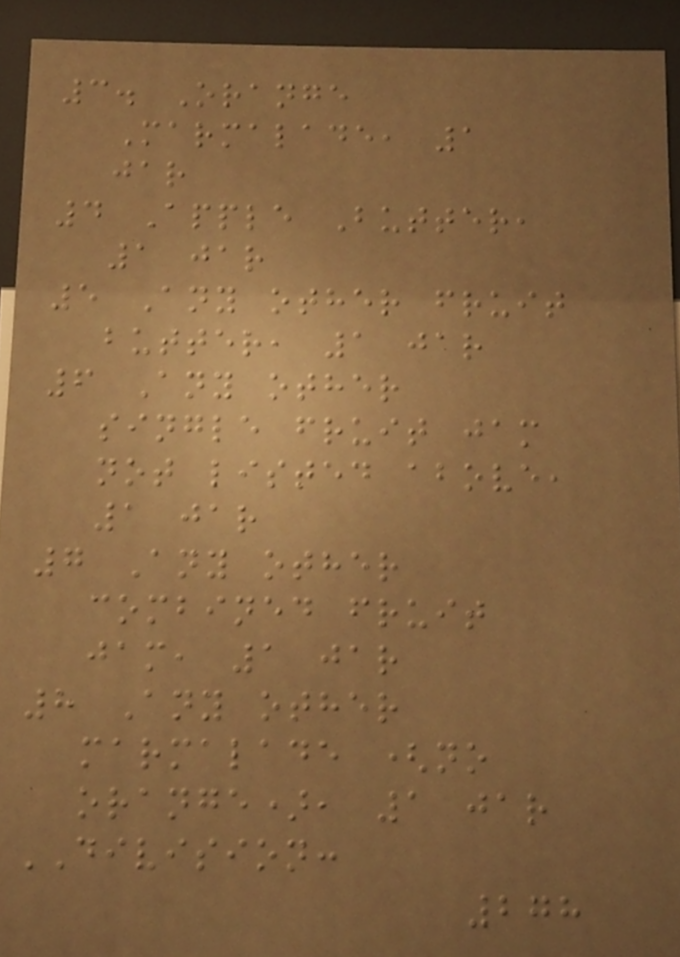3. Orange
Marmalade, 1
jar
4 Apple Butter,
1 jar
5 Any other fruit
butter, 1 jar
6 Any other
single fruit jam
not listed above,
1 jar
7 Any other
combined fruit
jam, 1 jar
8 Any other
marmalade (no
orange), 1 jar
DIVISION:
278
